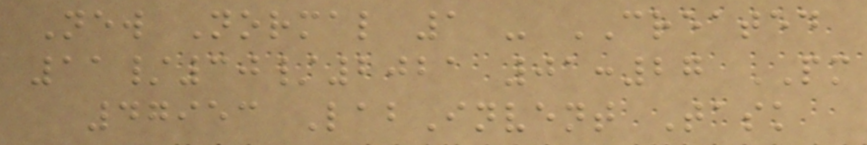New Normal 1 - CREATED
11/30/2021 01:27 PM
47953 LabInvent Task
